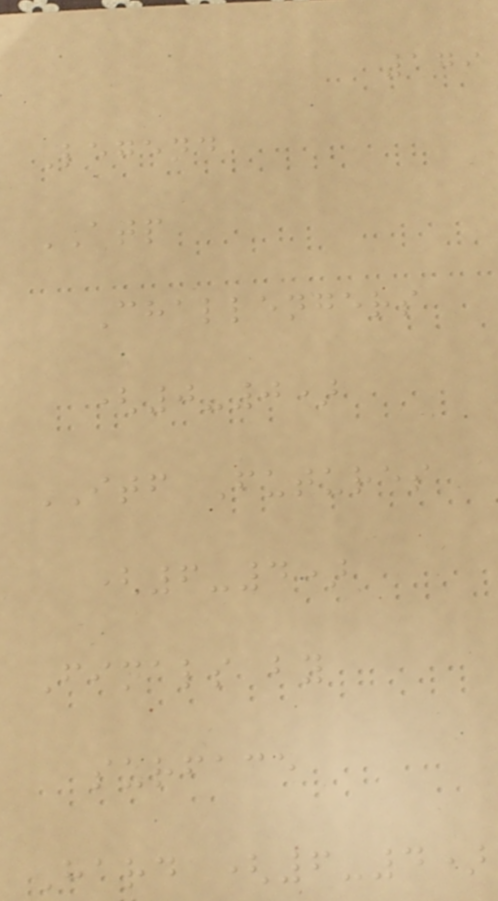179
Legend
ATP
Challengers
(0-0)
ITF Futures
(6-4)
Finals by
surface
Hard (6-4)
